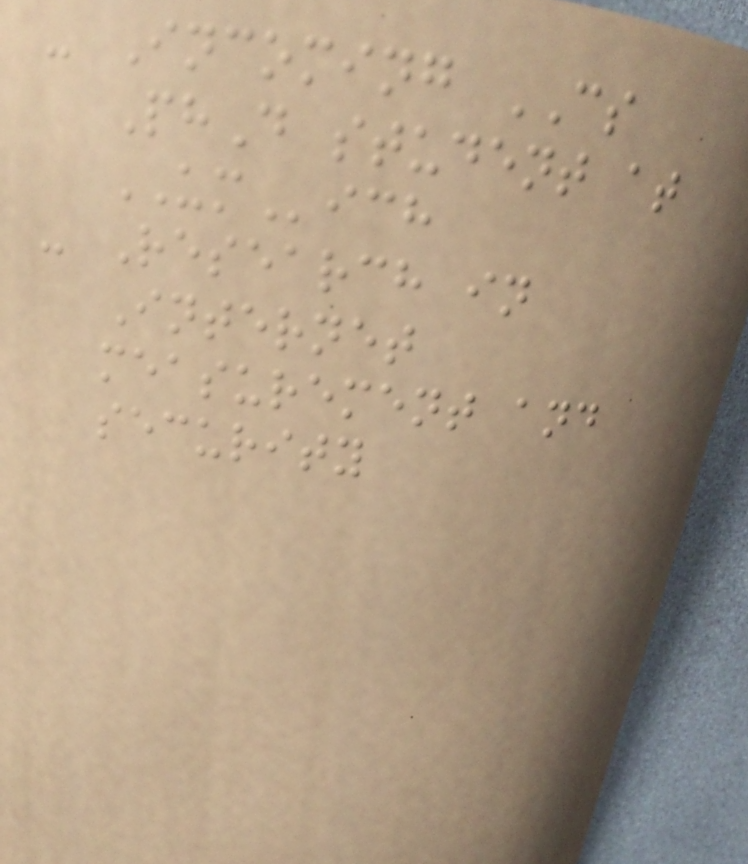- Incoming CS
PhD student at
UMich
- Research in
Internet
measurement and
security
